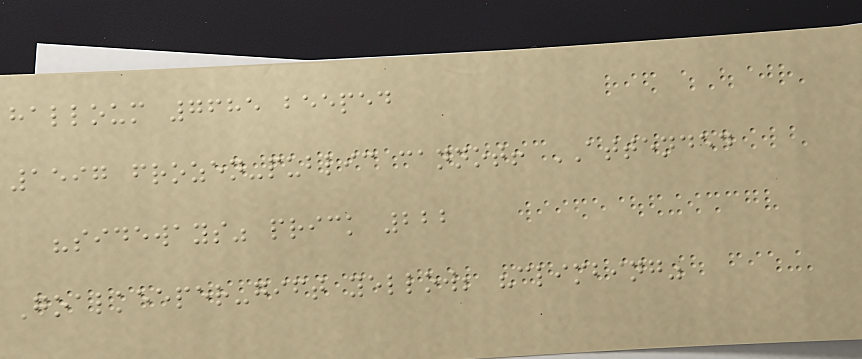halloum 7685 beeped
1597 frozen-public cannot! ATTENDED
"sideways" prick 222
Goalkeeper-gift yellow; "climbing"
